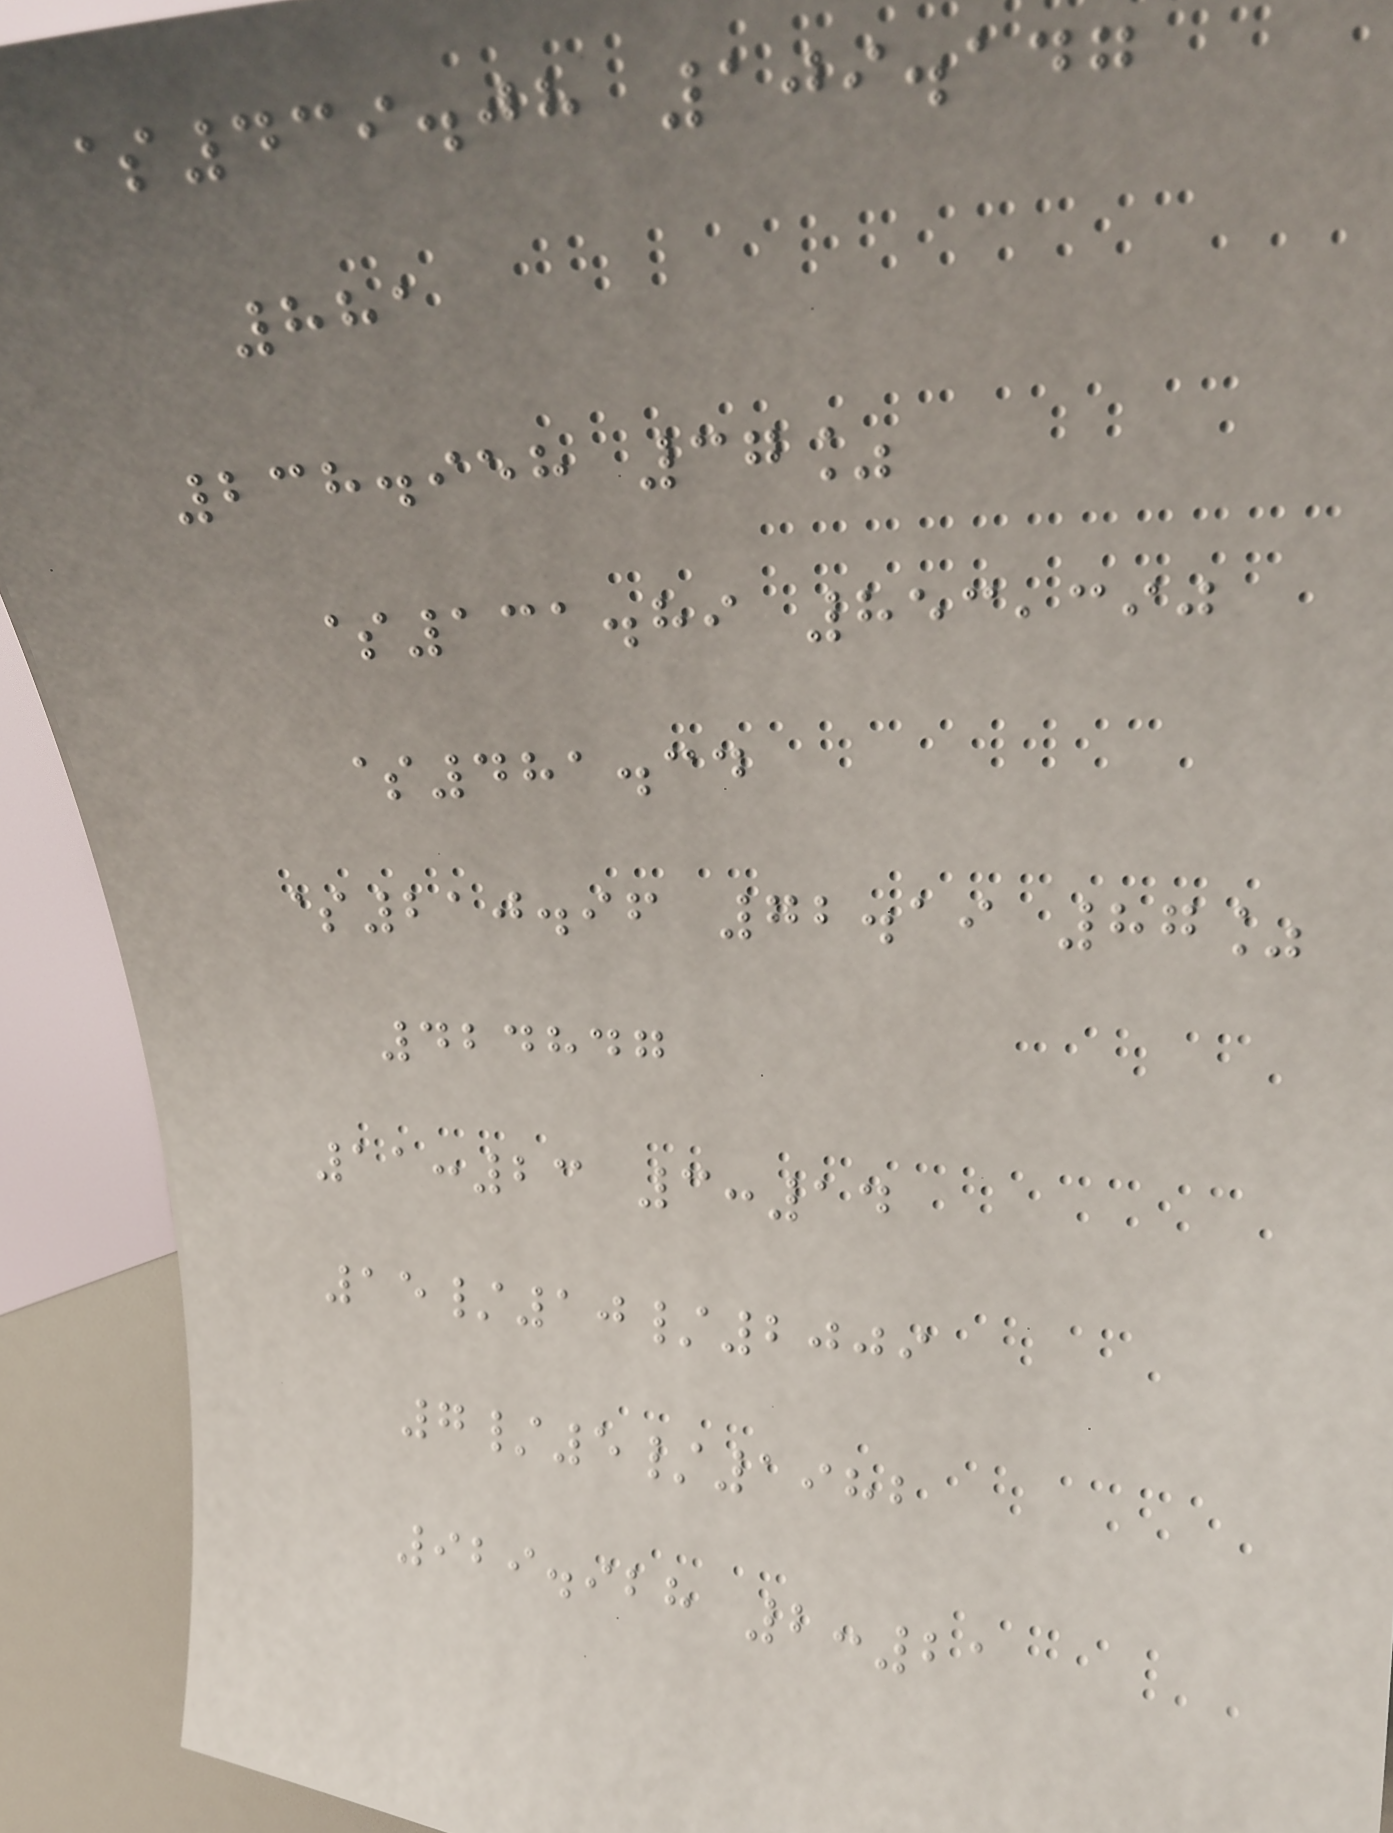$439.08 109.147
881
238.958 37%
$131.89 853,390
$481.34
$210.96 72.19 87%
424847
11:23 3:14
15/10/2009
7/5/1982
929.928 2:21
